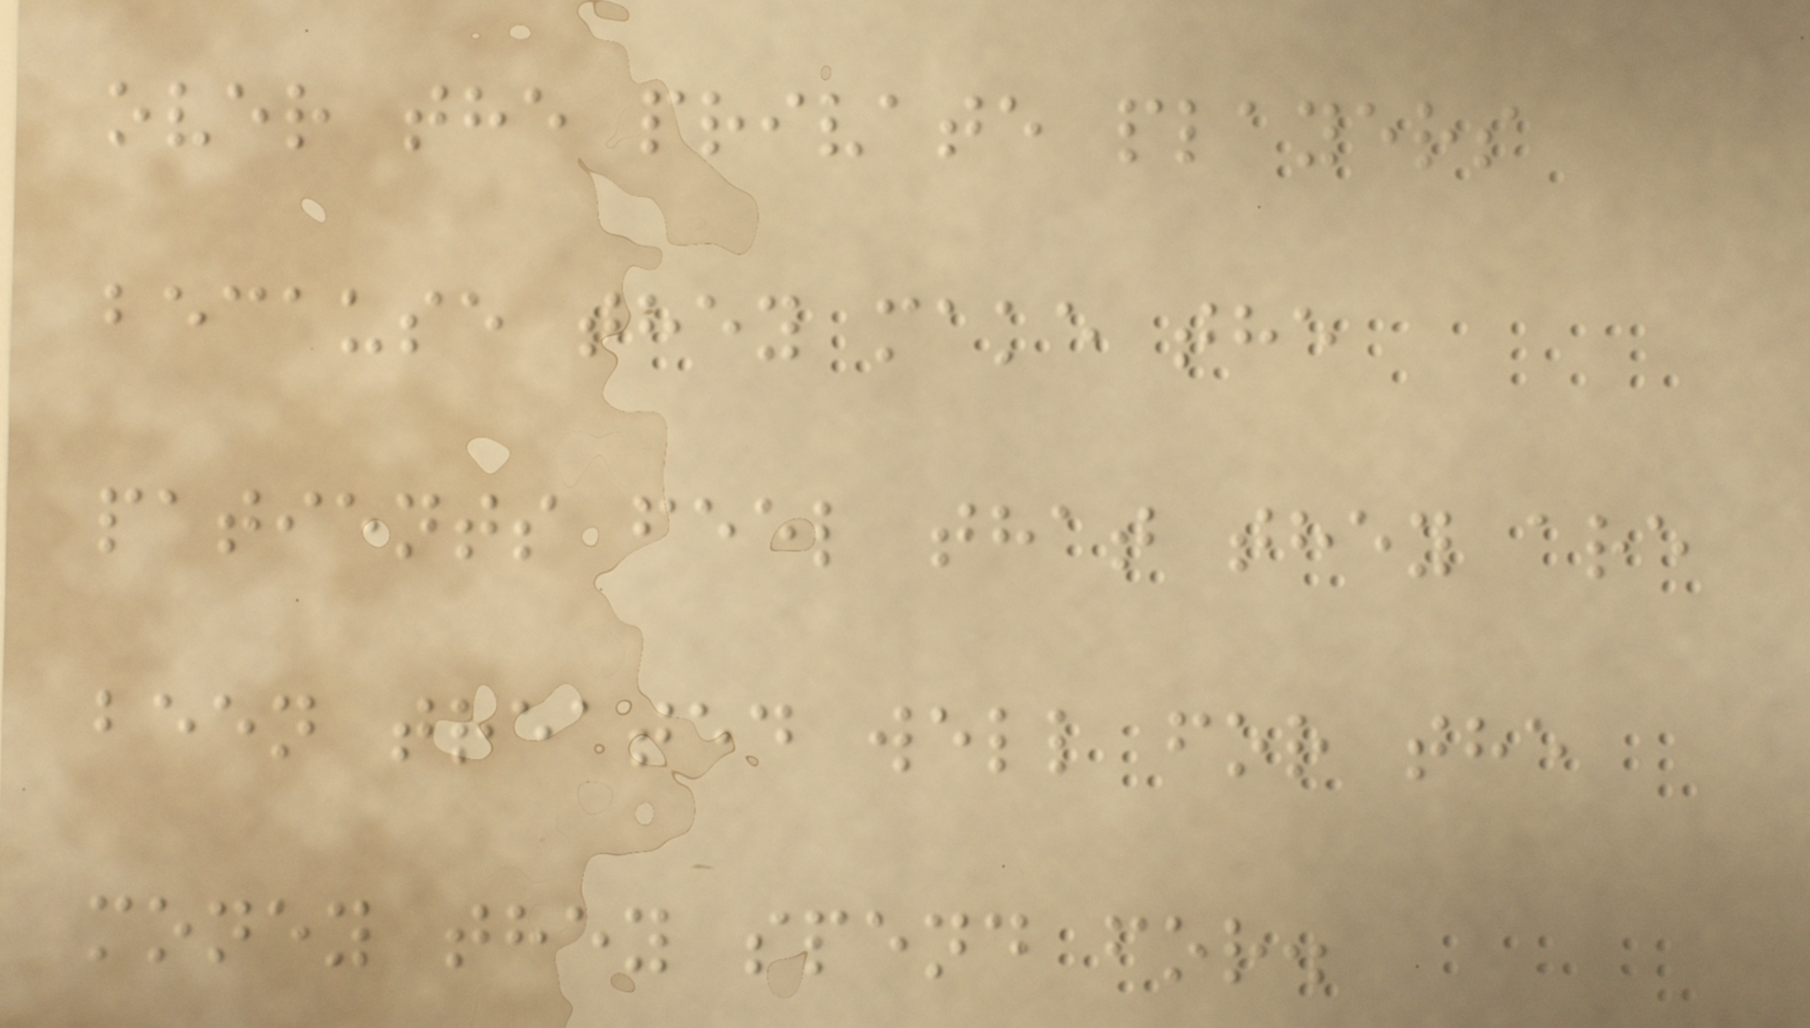over the private players
because they make the
patients feel that they are
been treated well for the
money they spend for.
